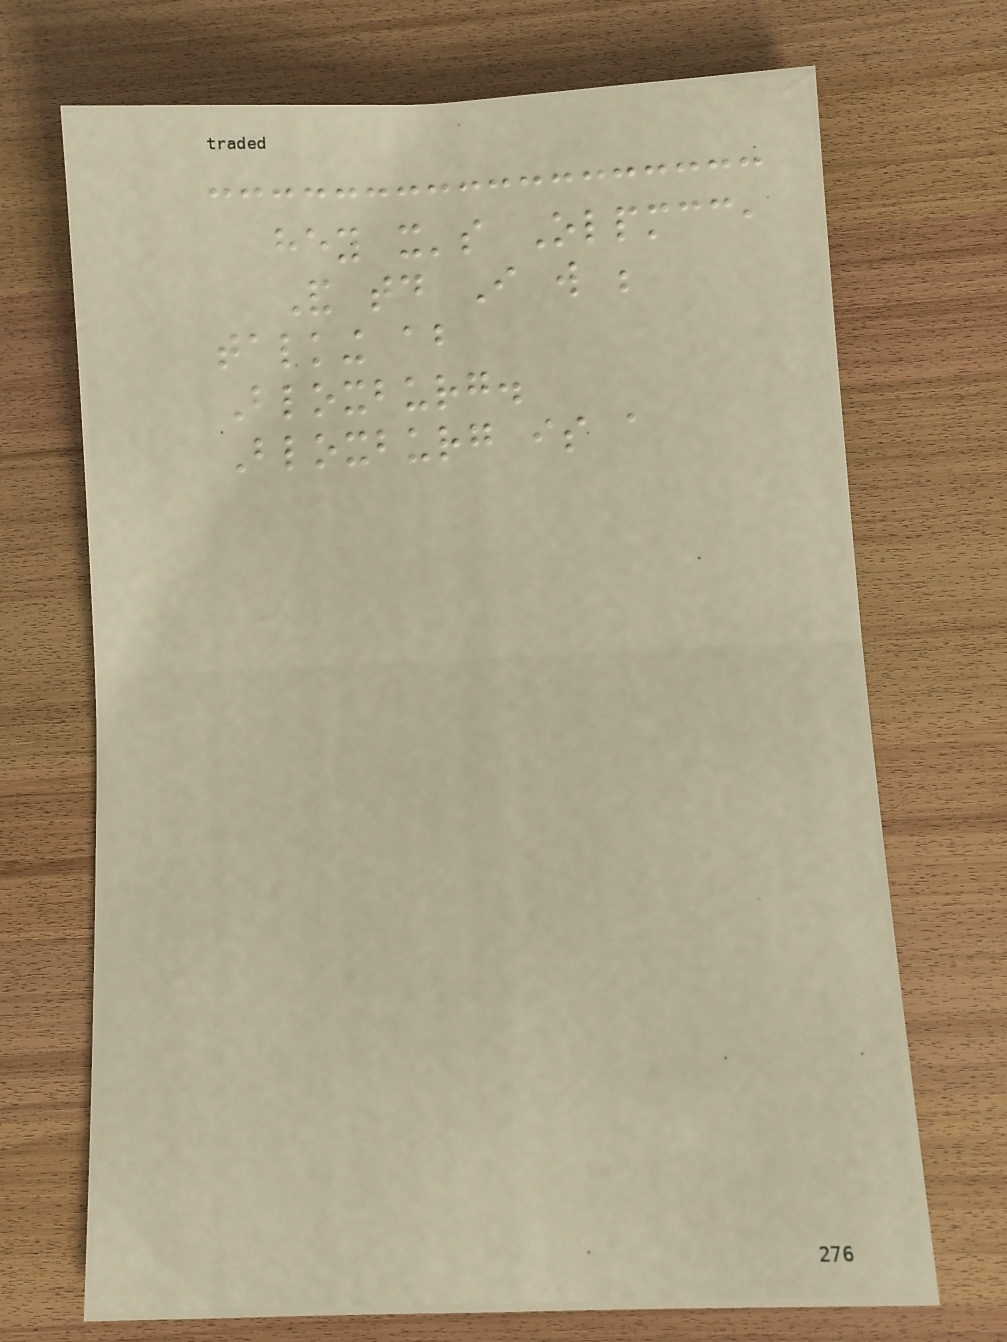hey it's Olpmcc,
And today I will be
talking about
Bloxburg.
Bloxburg is a
